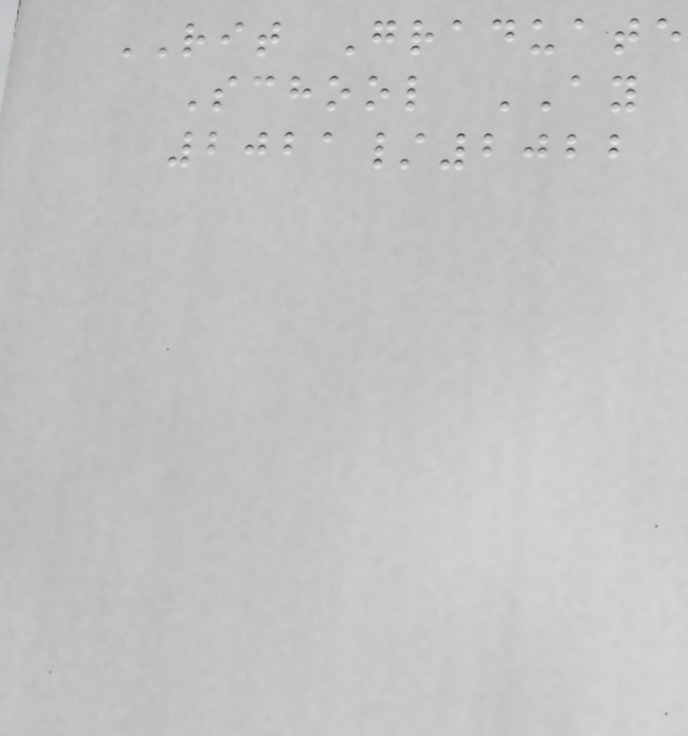RIT Graduate
School AY
2021/2022
